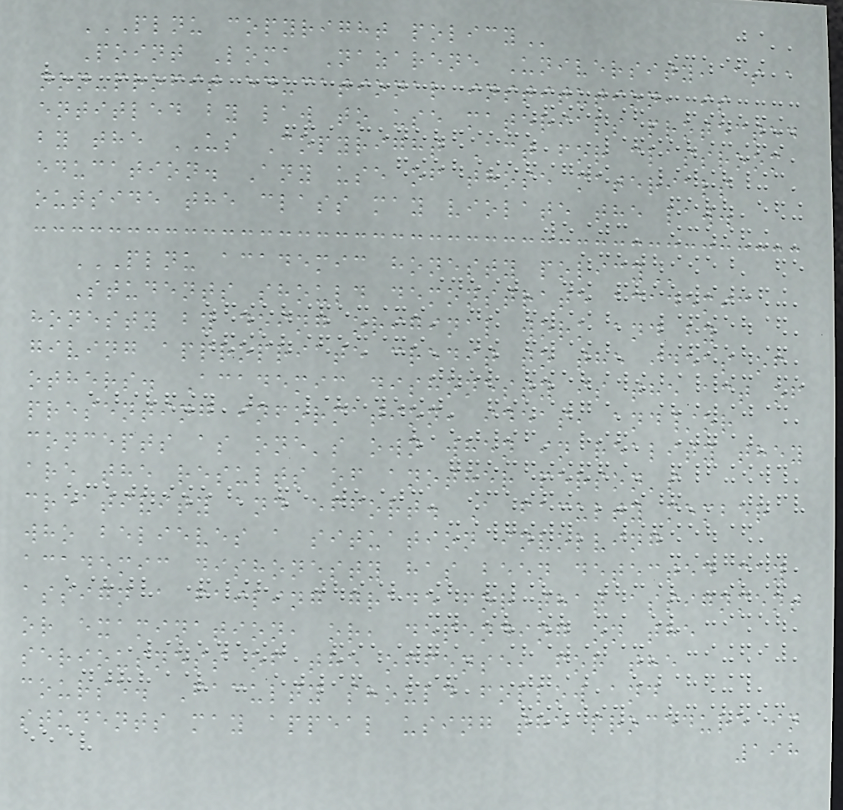PLNU COPYRIGHT POLICY
Point Loma Nazarene University, as a
non-profit educational institution, is
entitled by law to use materials protected
by the US Copyright Act for classroom
education. Any use of those materials
outside the class may violate the law.
PLNU ACADEMIC HONESTY POLICY
Students should demonstrate academic
honesty by doing original work and by
giving appropriate credit to the ideas of
others. Academic dishonesty is the act of
presenting information, ideas, and/or
concepts as one's own when in reality they
are the results of another person's
creativity and effort. A faculty member
who believes a situation involving
academic dishonesty has been detected may
assign a failing grade for that assignment
or examination, or, depending on the
seriousness of the offense, for the
course. Faculty should follow and
students may appeal using the procedure in
198
